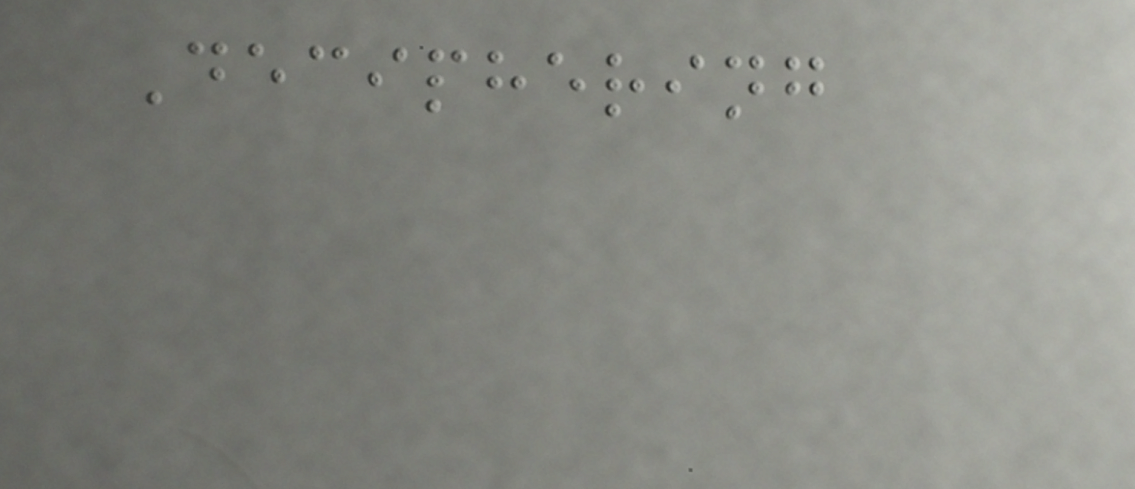Deciphering
